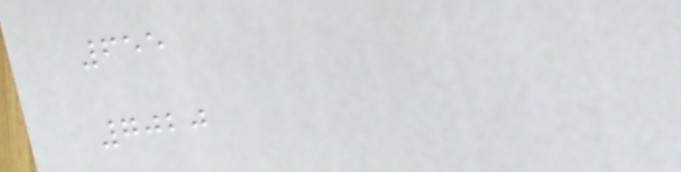655
7020
